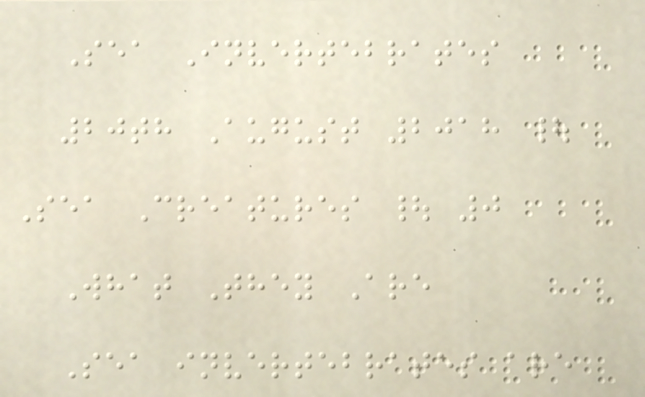Sea Invertebrates
20th August 2018 |
Sea Creatures | 0
What They Are
Sea invertebrates are
